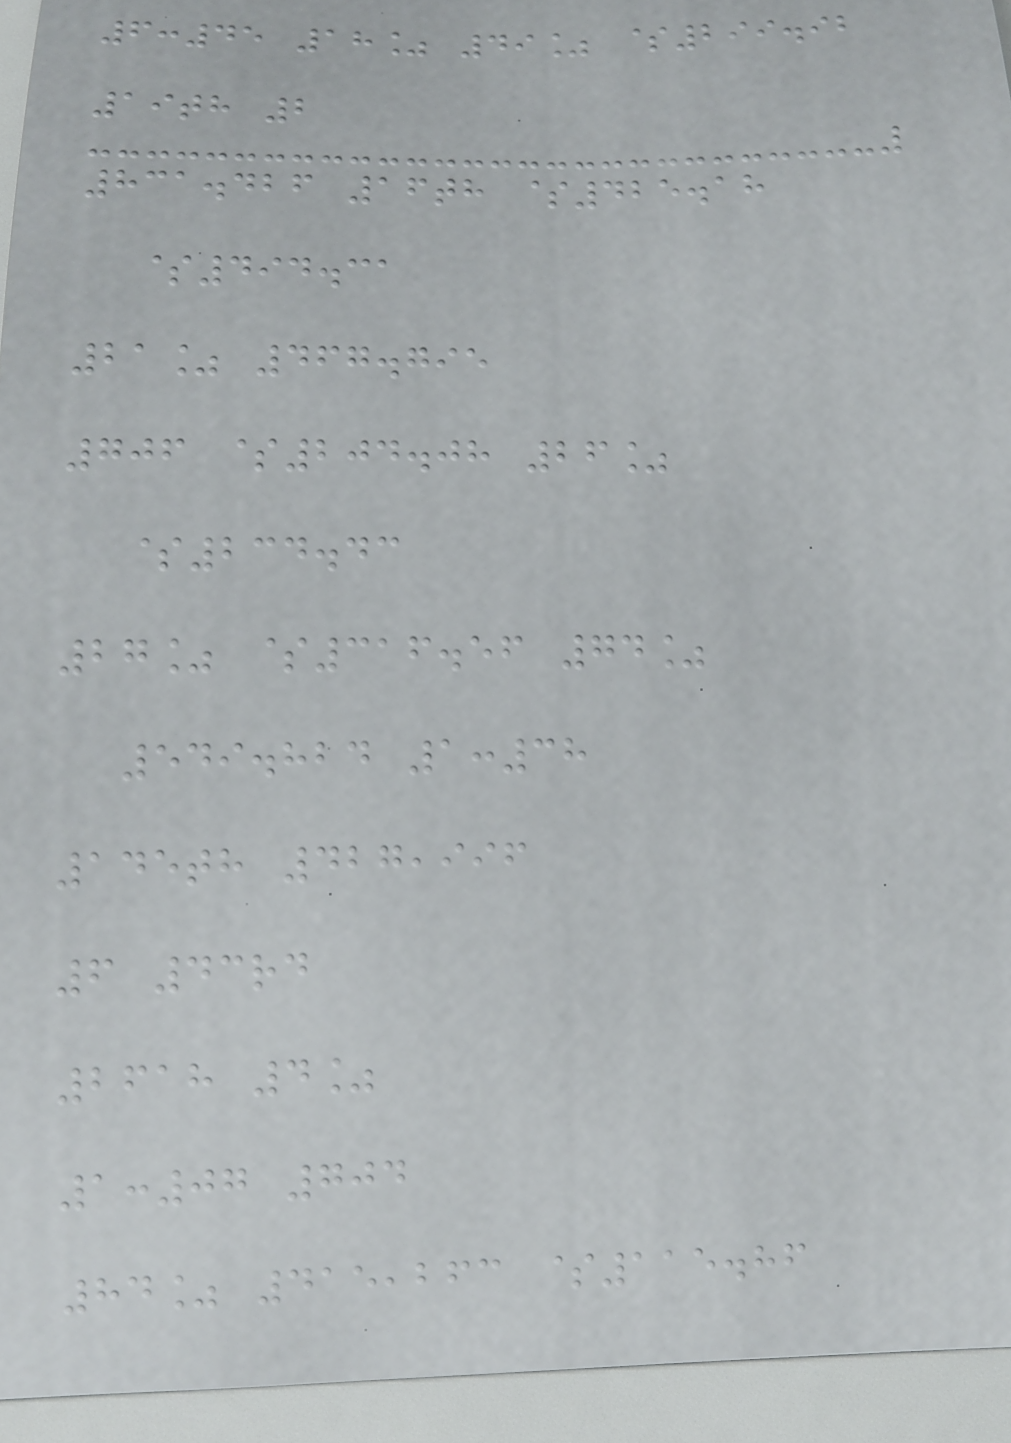6:45 18% 49% $299.92
19th 2
831.426 16th $425.18
$494.31
21% 467.795
706 $204.08 26%
$234.43
27% $316.56 74%
549.824 1:38
145th 427,996
6 43rd
2618 4%
1:07 704
84% 415,263 $115.86
